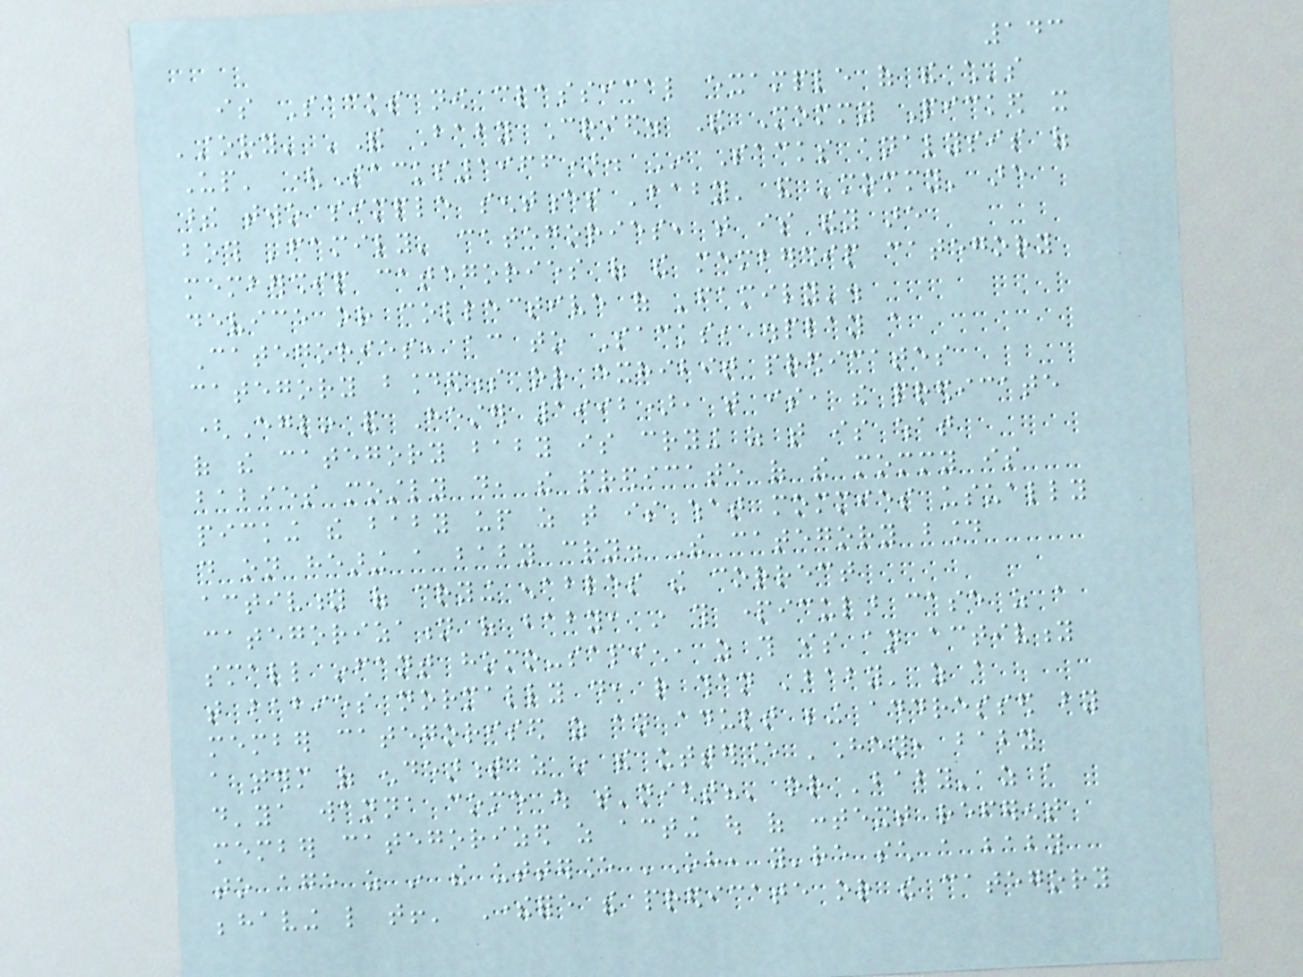143
is Sacks now classical example of the child's
'story' 'The Baby Cried. The Mommy Picked it
Up' (Sacks1966). In Sacks analysis of
these two simple sentences 'baby' and 'mommy' are
both 'family' categories, that is they are
membership categories of the membership category
device or collective of 'family'.
Categories, according to Sacks, display a
category boundedness or exhibit predicates
(Eglin and Hester 1992), that is, the predicate
of the category baby is crying as that is what
babies mostly do, the predicate of the mommy is
picking the baby up as that is what mommies usually
do on hearing a baby cry. The category bound
activity of crying enables the correct
categorization of baby, in this particular case as a
small infant homo-sapien, as this is an activity
that babies normally do, rather than 'baby' as a
member categorised as an adult being addressed by
a term of endearment as in the utterance 'Hey, baby
d'ya wanna come out t'night?' or 'baby' as a
member categorized as acting out of context referent
to age as in the utterance 'Oh, you're such a baby
behaving like that!' Therefore the predicate or the category
